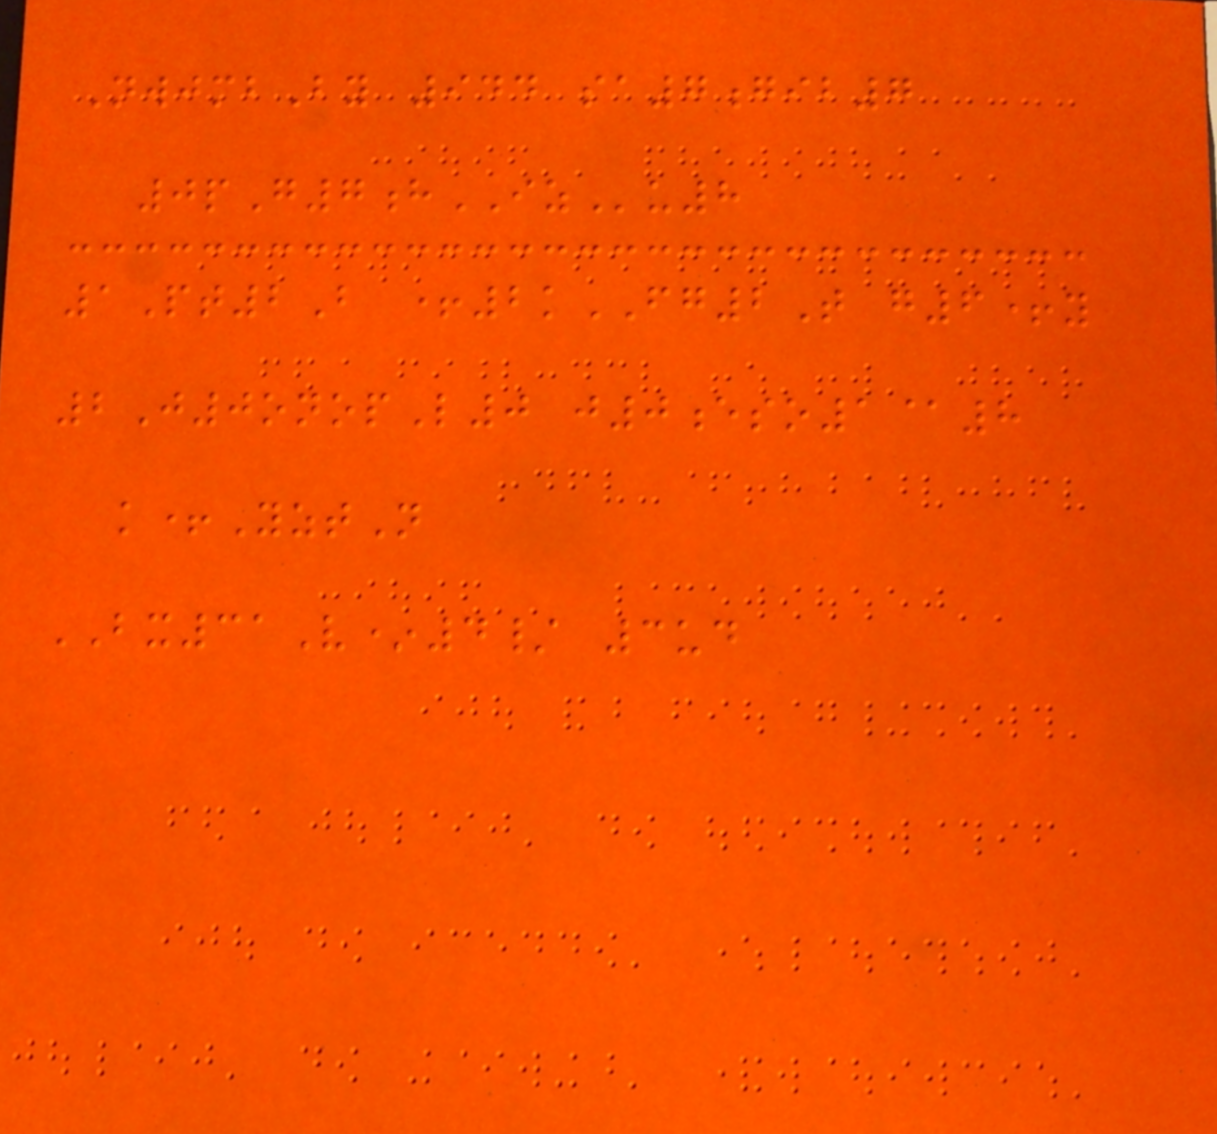NwjmbBy 944 sa7gib7
0pG7hIZu8
1Pt2B +2kFG2T g6+y
2J0onopL0 j0eso1@8
k+YztN
BX31V*4/ 3ud
